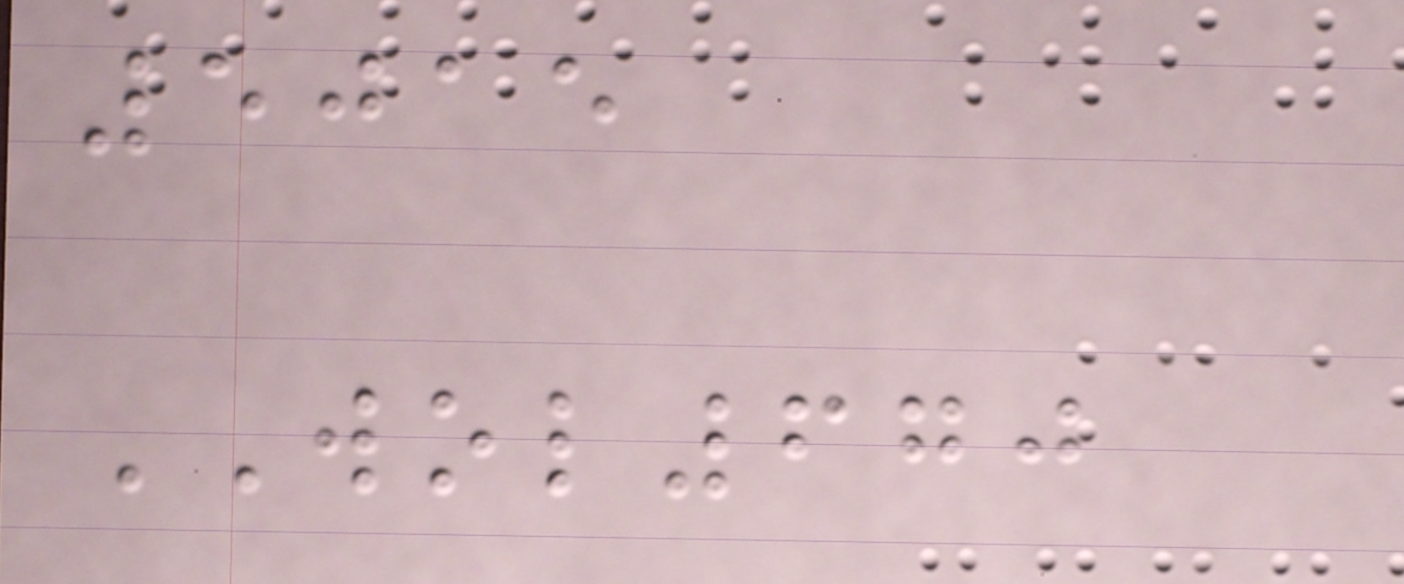5015
WOL670
